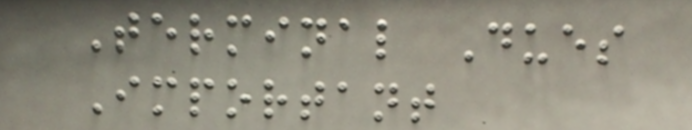Terminal Dues
Important
